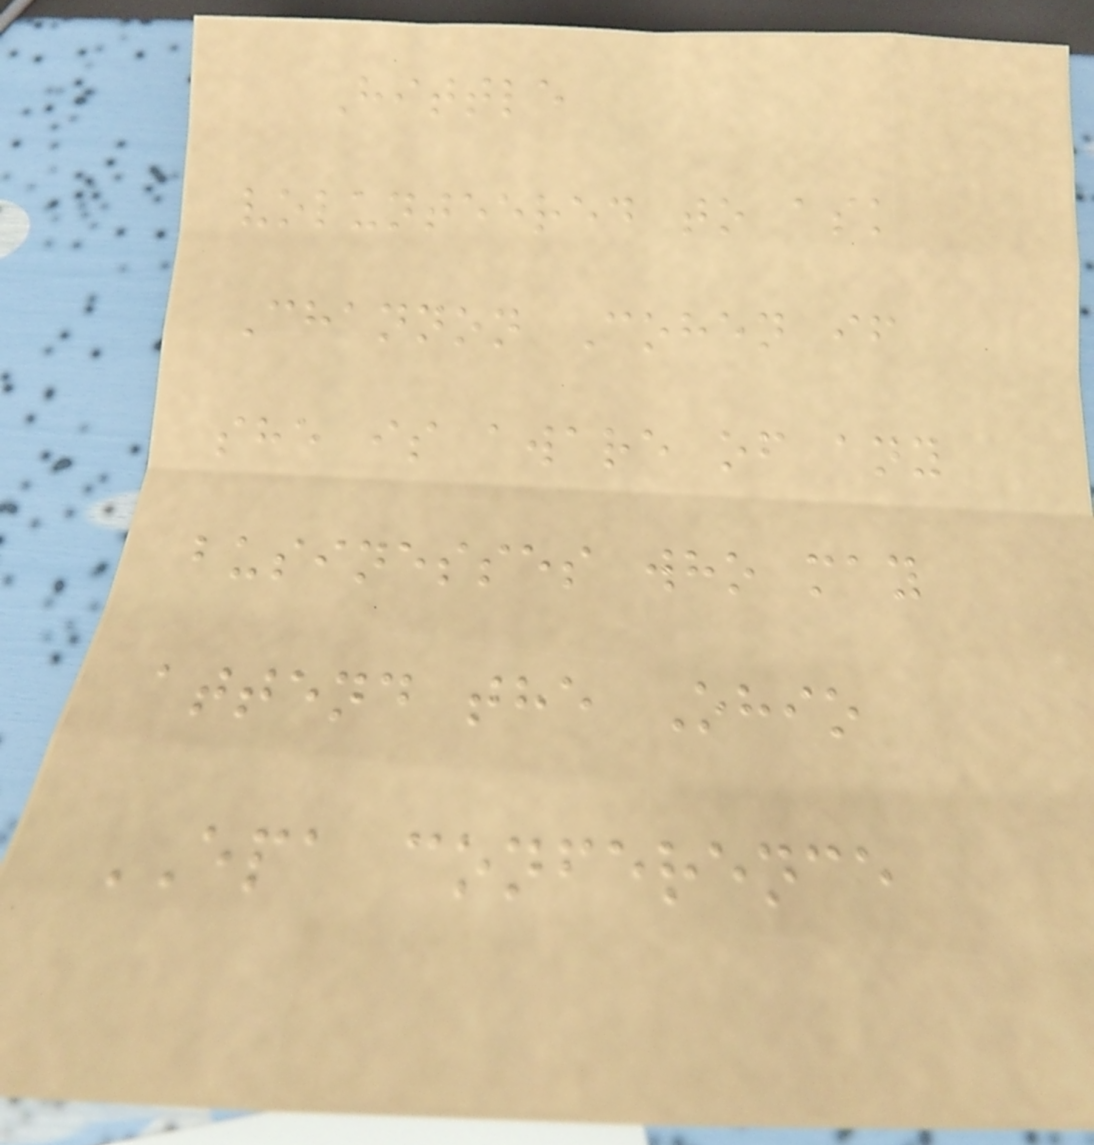Hittle
volunteered to ask
Channon Cohen if
she is aware of any
businesses who may
attend the Ohio
EPA conference
